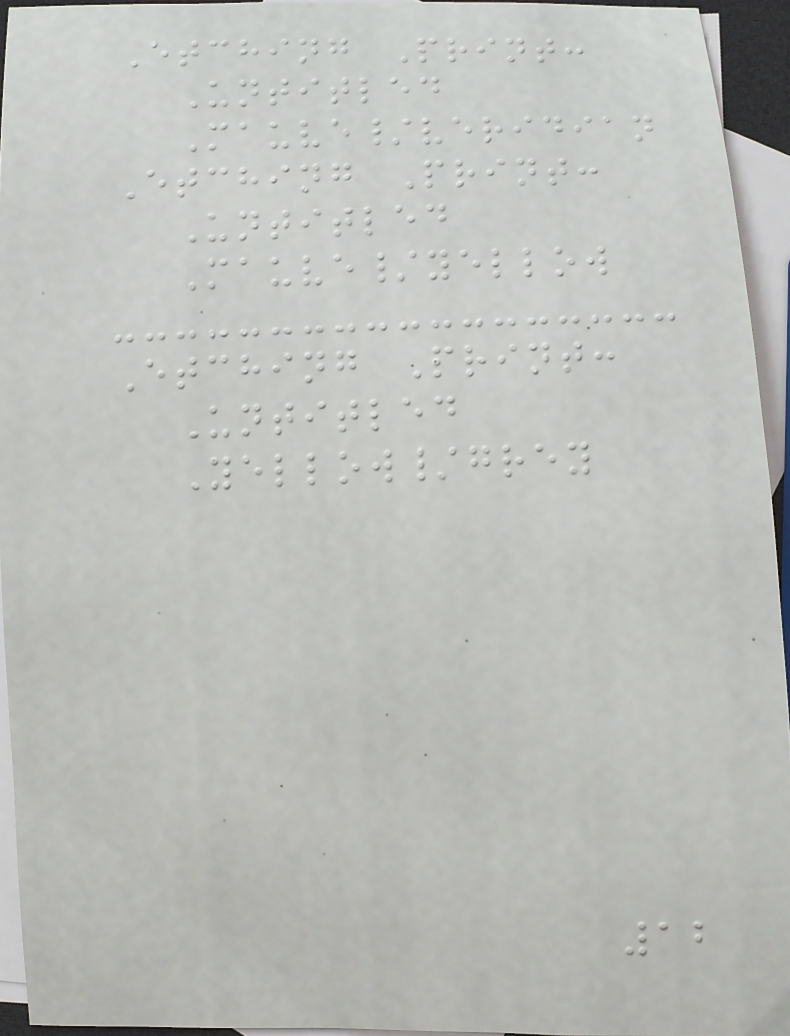Etching Print:
Untitled
Mauve/veridian
Etching Print:
Untitled
Mauve/yellow
Etching Print:
Untitled
Yellow/grey
12
